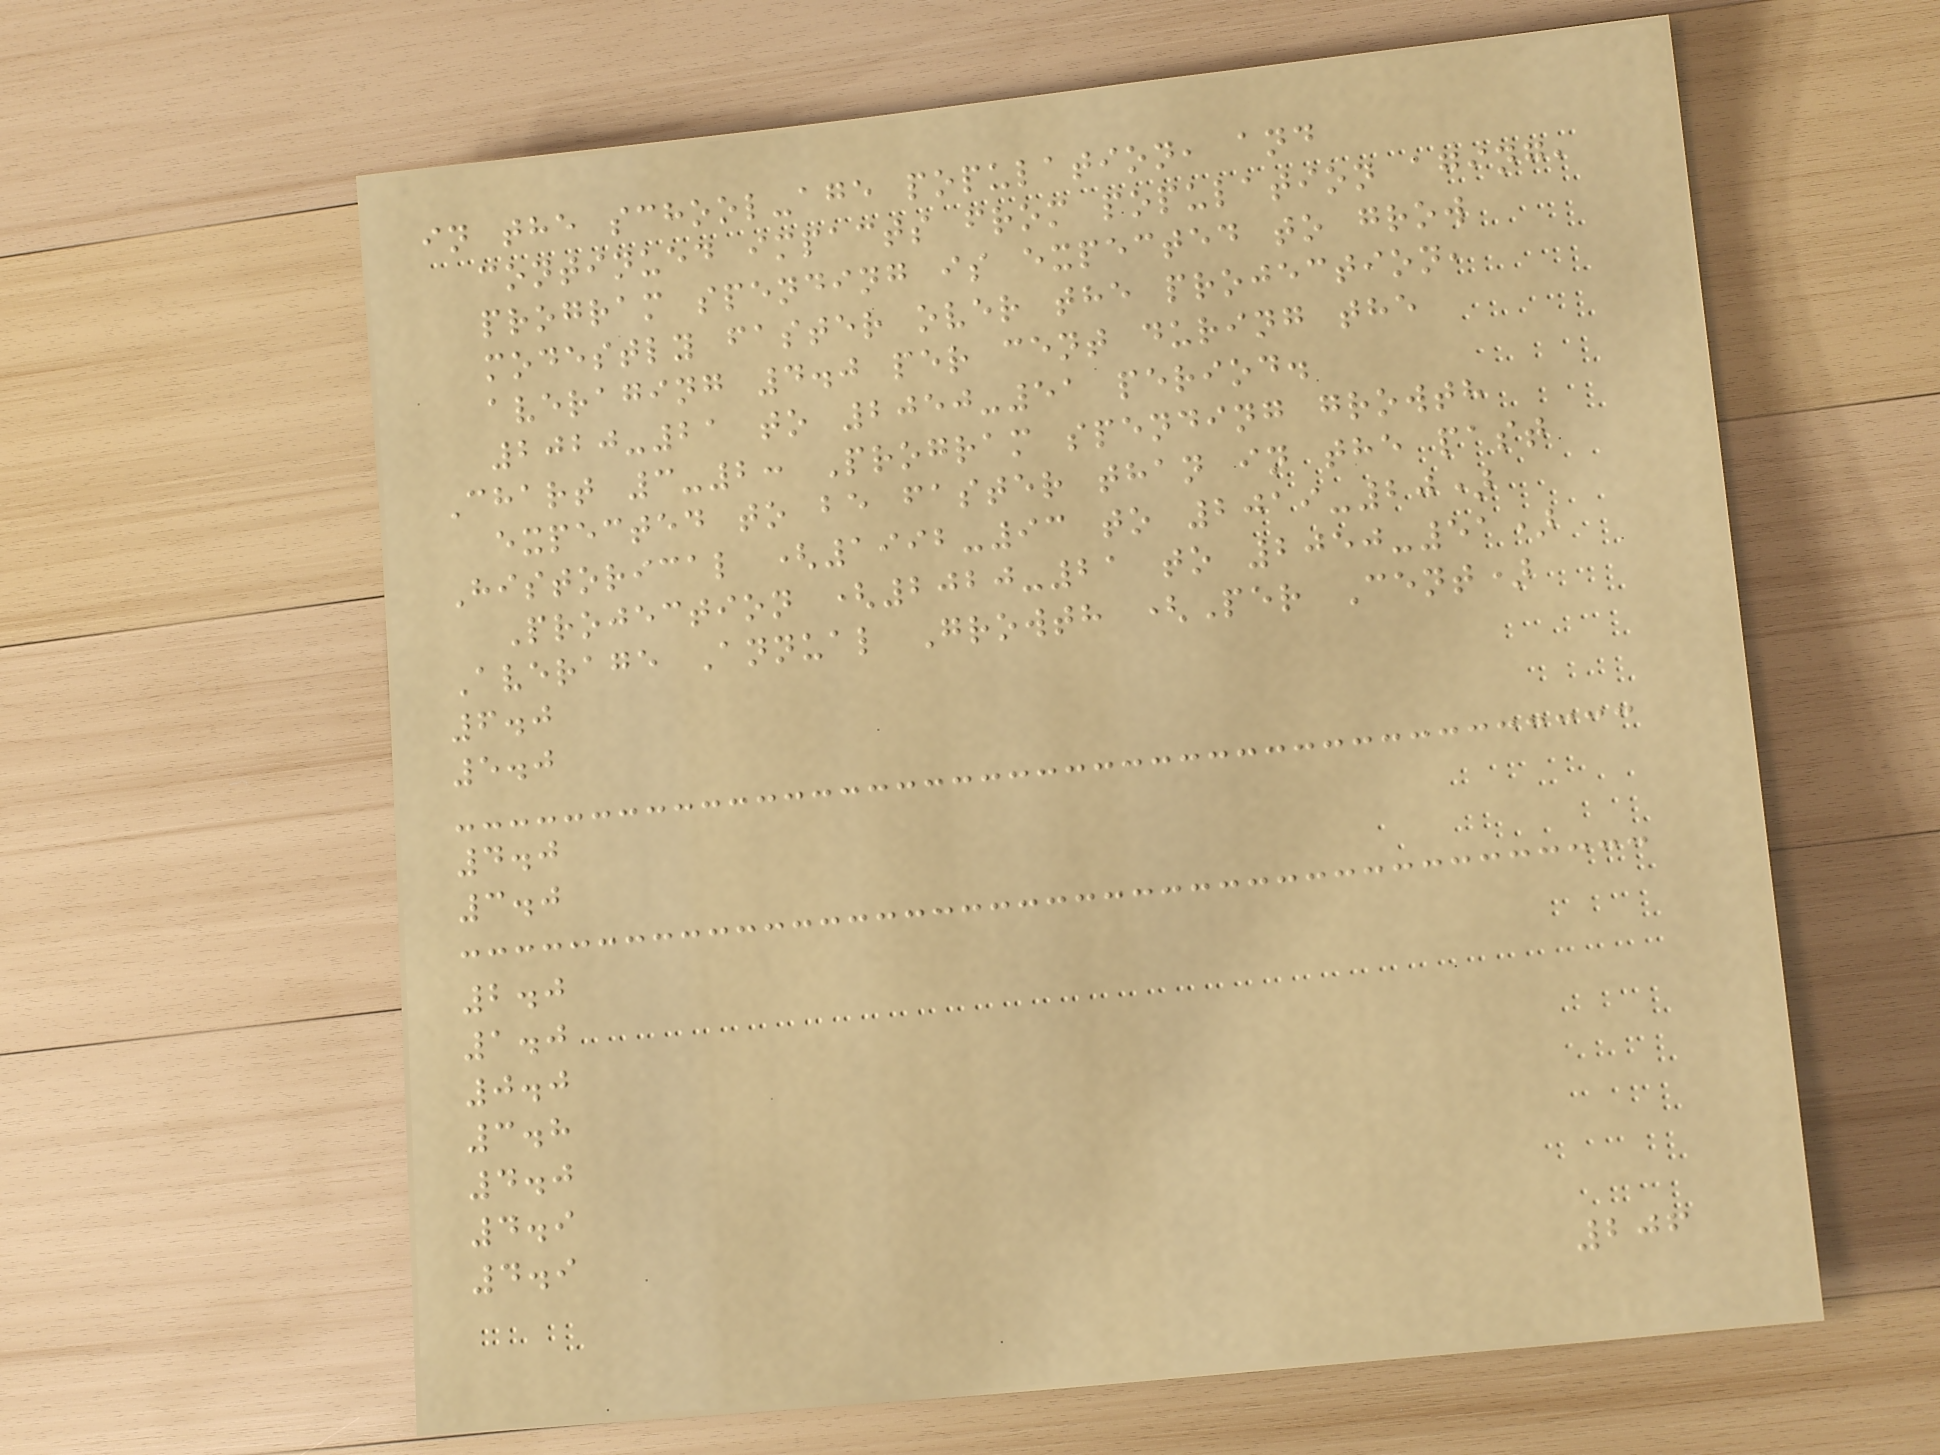in the school-age population, and
continued impacts from population aging,
program spending is expected to grow
modestly faster over the projection,
averaging 4.0 per cent during the
2020-21 to 2050-51 period.
Chart 3-2: Program spending growth
expected to be faster than in the past
Historical (1992-93 to 2019-20)
Projection (2020-21 to 2050-51)
Average Annual Growth (Per Cent)
6.0
5.0
4.0
3.0
2.0
1.0
0.0
3.8
4.0
4.9
4.9
206
